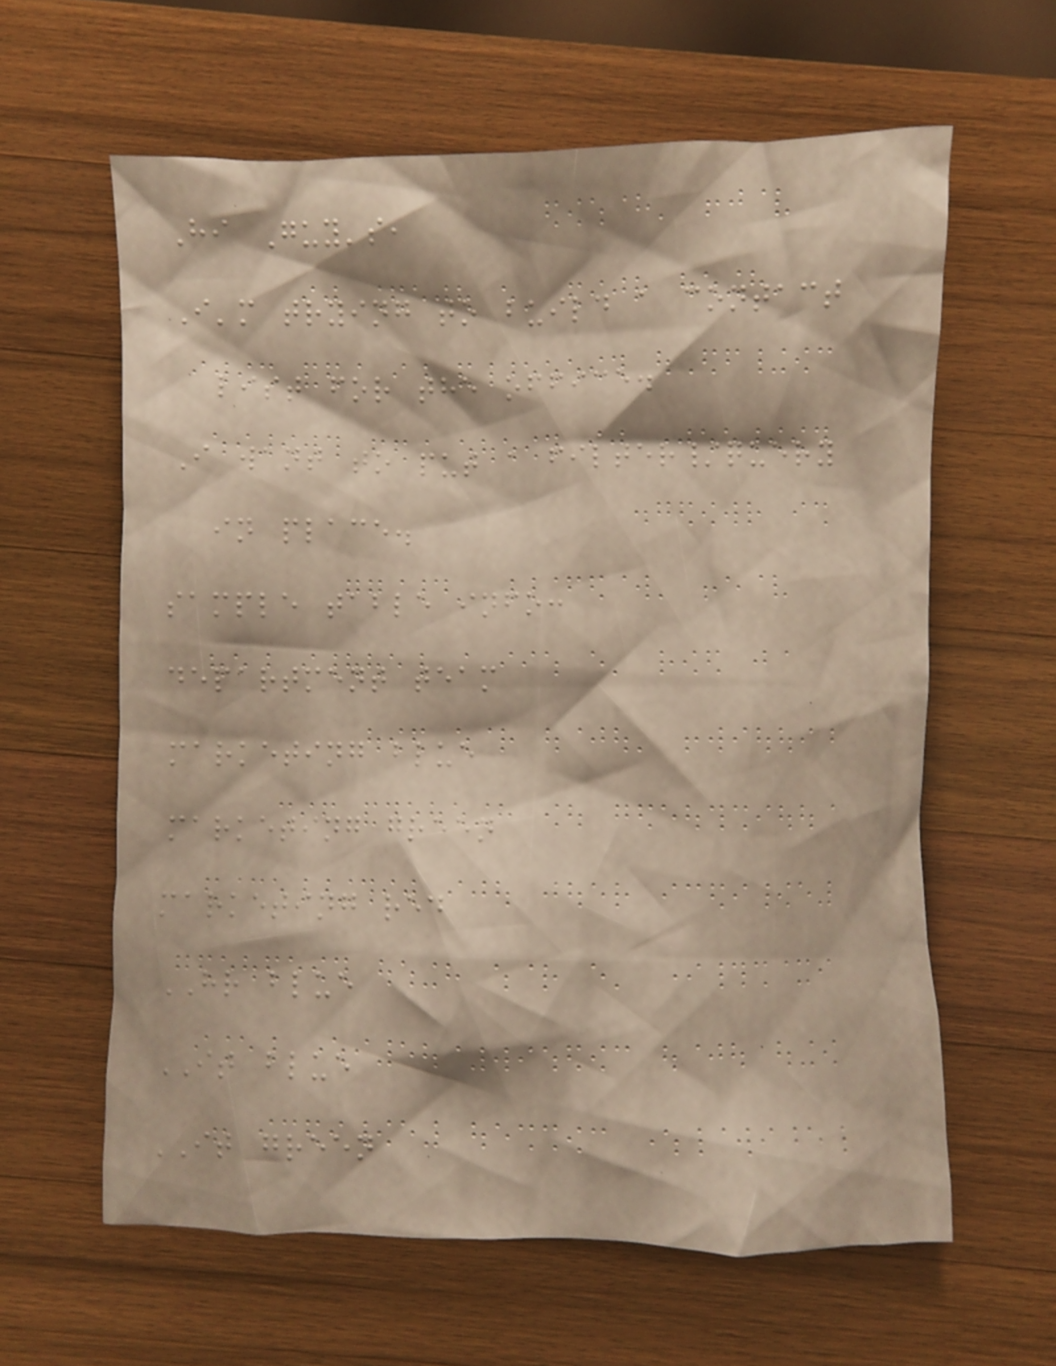Hi Guy's,
I'm trying to build a contact
list for the office.
I want to put a filter/query
in place.
sample table info:
department team
marketing blue
marketing green
marketing red
HR blue
IT blue
IT green
